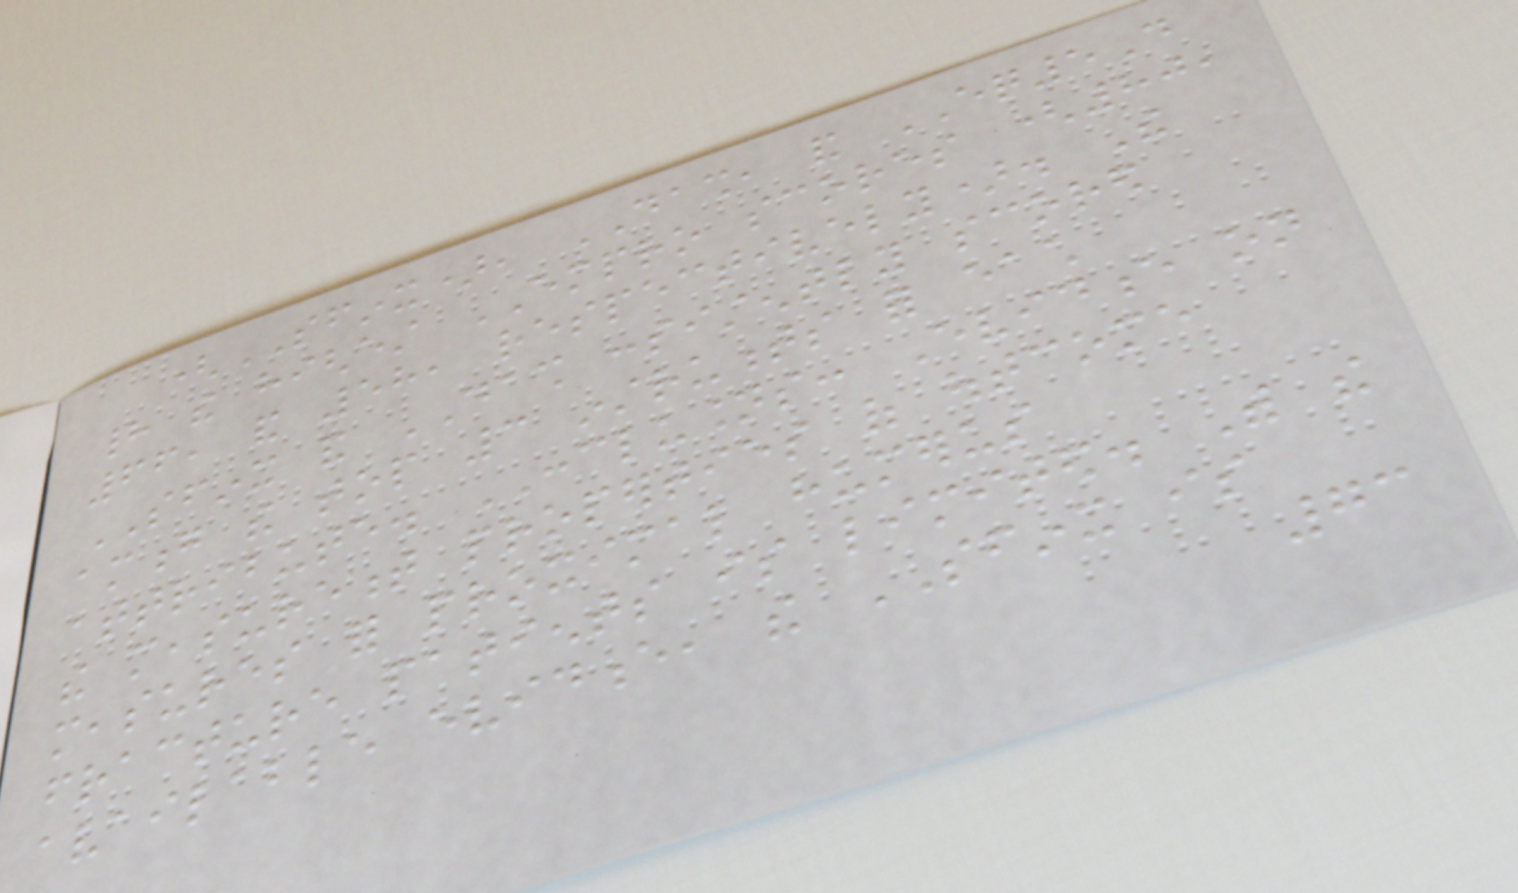(SFINX), DASH, and EQ5D
had the highest EMPRO scores (80,
66, and 58, respectively). The
SFINX and DASH consistently scored
among the top 3 instruments for each
attribute. CONCLUSIONS: Evidence on
the measurement properties of outcome
measures for proximal humerus
fracture patients is limited. With the
available evidence, the SFINX is
73
